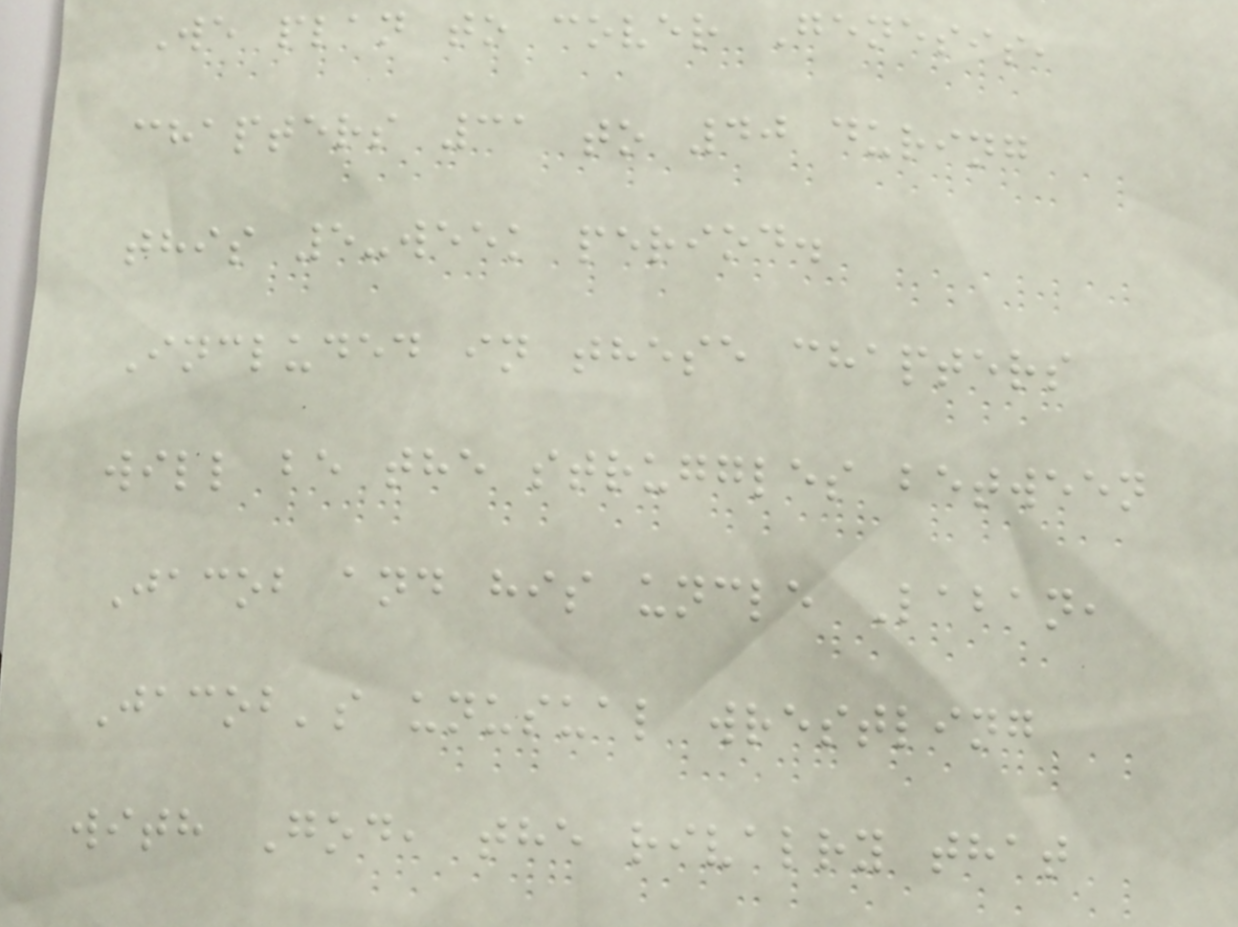We plan to cover Genesis,
chapters 31 to 40 during
this 5-week period.
Included in these chapters
will be the struggles between
Jacob and his uncle Laban,
Jacob's unusual wrestling
with God, the rivalry that
